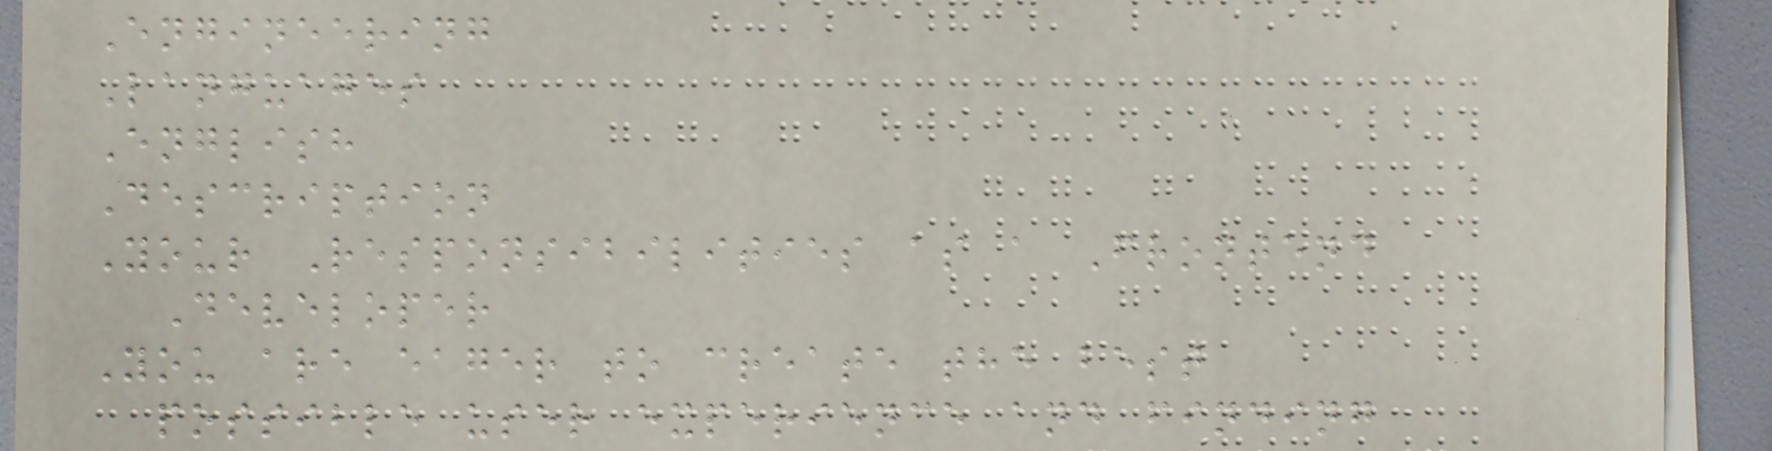Engineering
Languages
English
Description
Your Responsibilities as a Frontend
Developer
You are eager to create the best
possible user experience and finding
